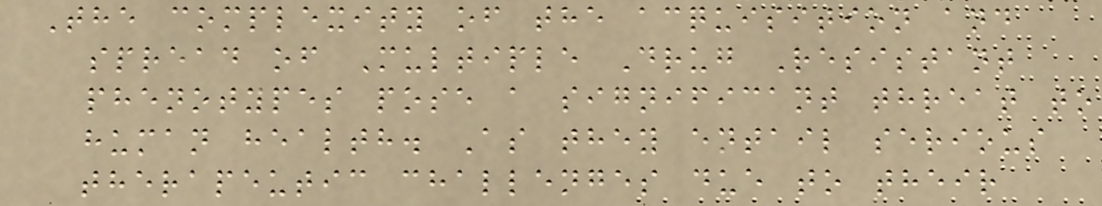The complexity of the acquisition and
spread of Multiple Drug Resistant
phenotypes pose a significant threat to
human health. As they entail serious
therapeutic challenges due to their
